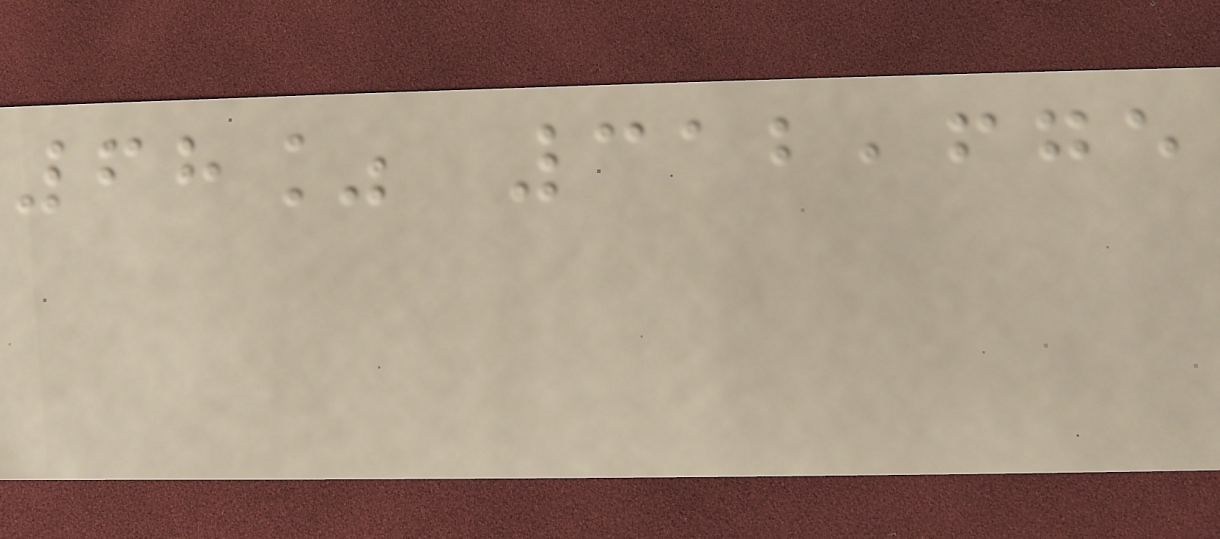68% 312,675
